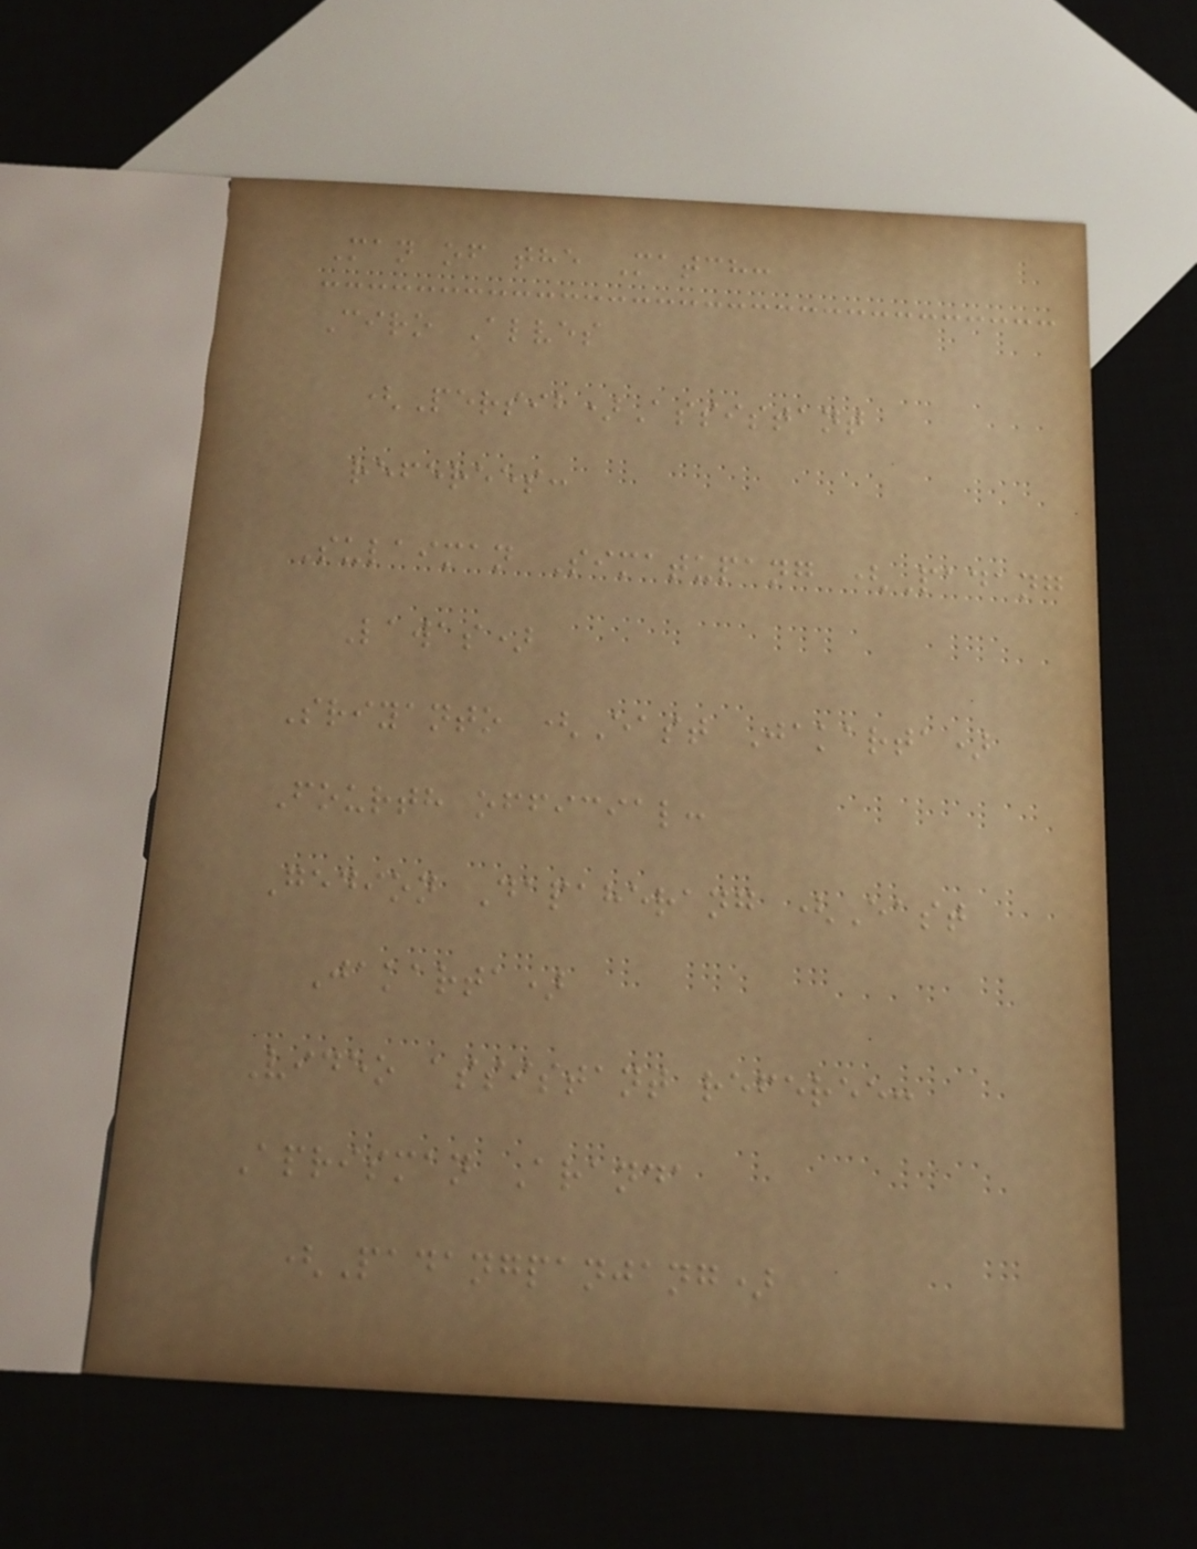Man of the Match:
Ciro Alves
(Persib)Assistant
referees:
Sulaiman Simatupang (Padang
Lawas)
Sriyanto (East Jakarta)
Fourth official:
Gedion Dapaherang (East
Jakarta)
Video assistant referee:
Aprisman Aranda
(Padangpanjang)
